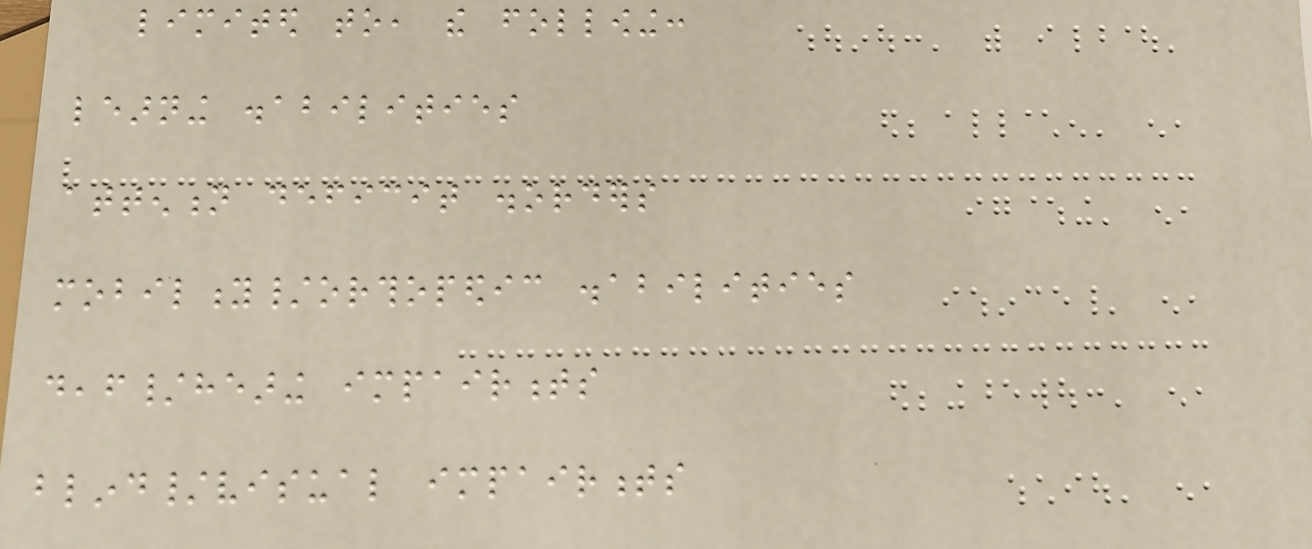limited to, the following:
learning disabilities
attention deficit disorders
mobility/orthopedic disabilities
deaf/hearing impairments
blind/visual impairments
